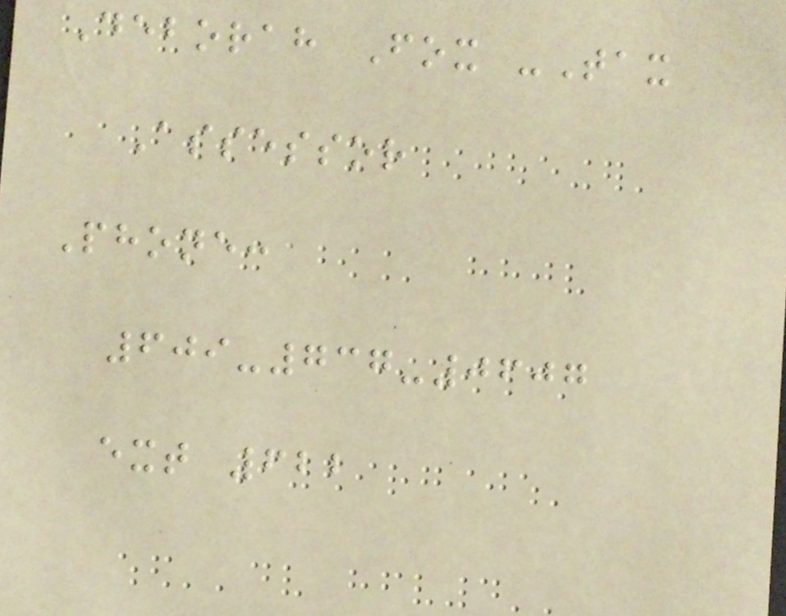Deborah Fox -Tax
Assessor
Phone:
609-737-0607
ext 622
